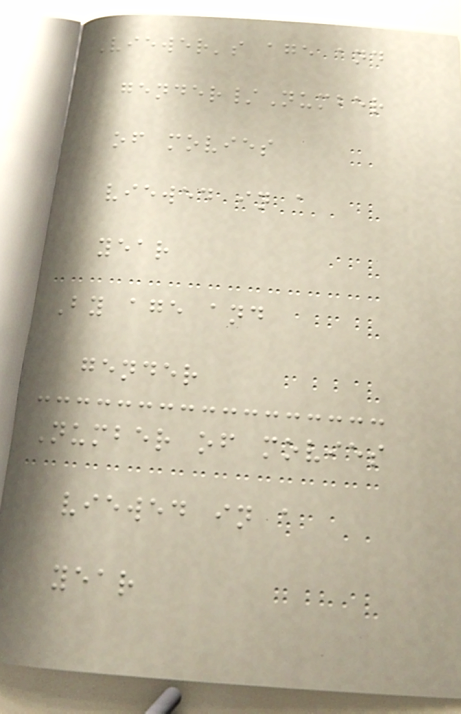Viewer's age and
gender/Number
of movies
viewed in a
year
By age and
gender
Number of movies
viewed in a
year
